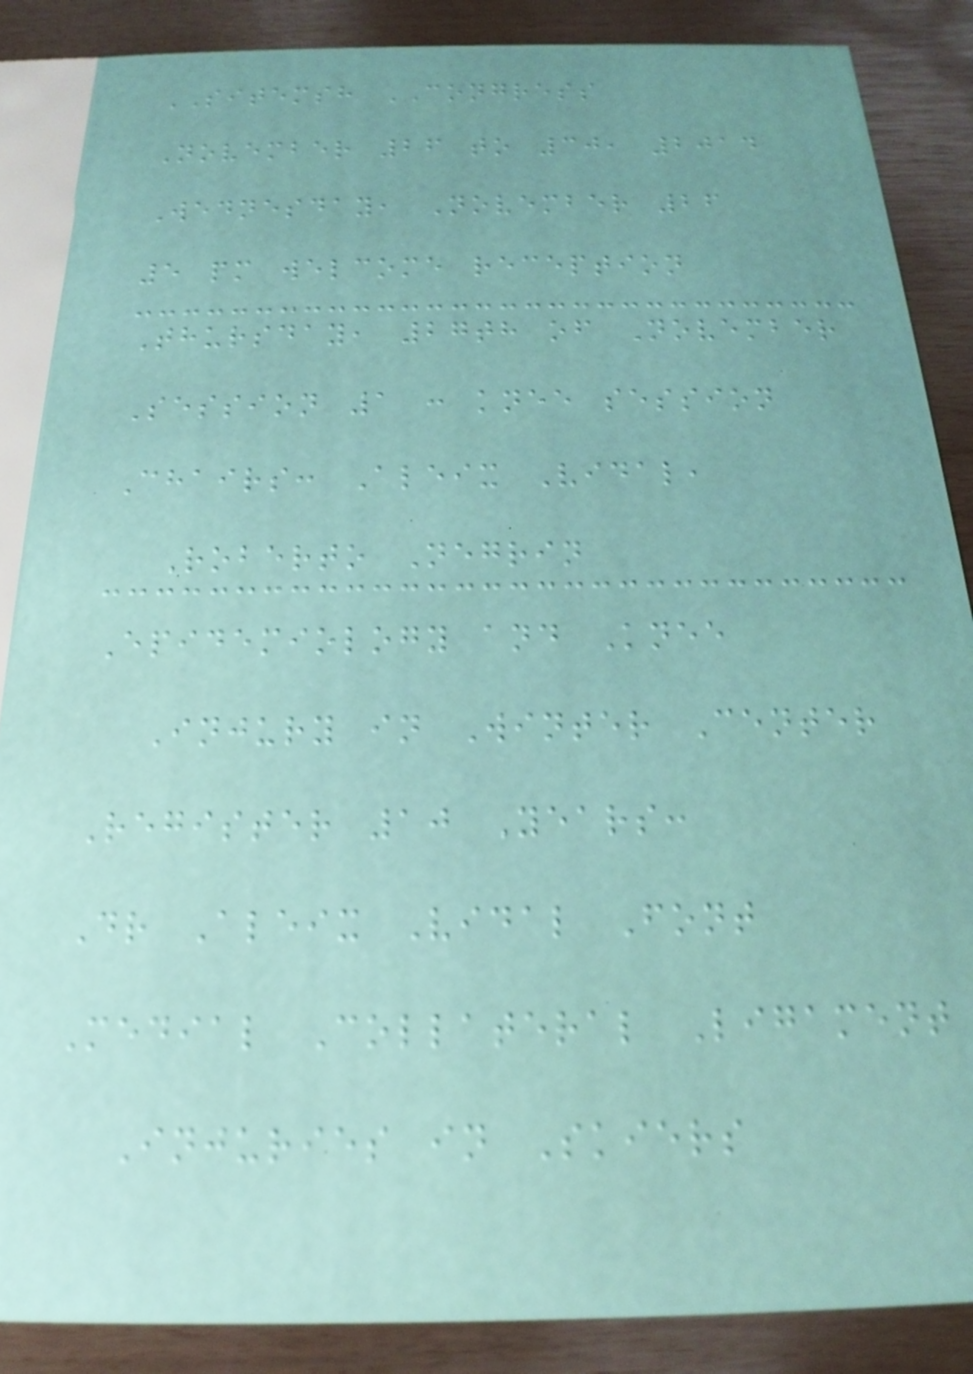SITEMSH CONGRESS
November 26 to 30, 2014
Wednesday, November 26
5 pm welcome reception
Thursday, 27th of November
Session 1 : knee session
Chairs: Aleix Vidal,
Roberto Negrin
Epidemiology and Knee
Injury in Winter Center
Register 10 Years:
Dr Aleix Vidal Font
Medial Collateral Ligament
Injuries in Skiers
